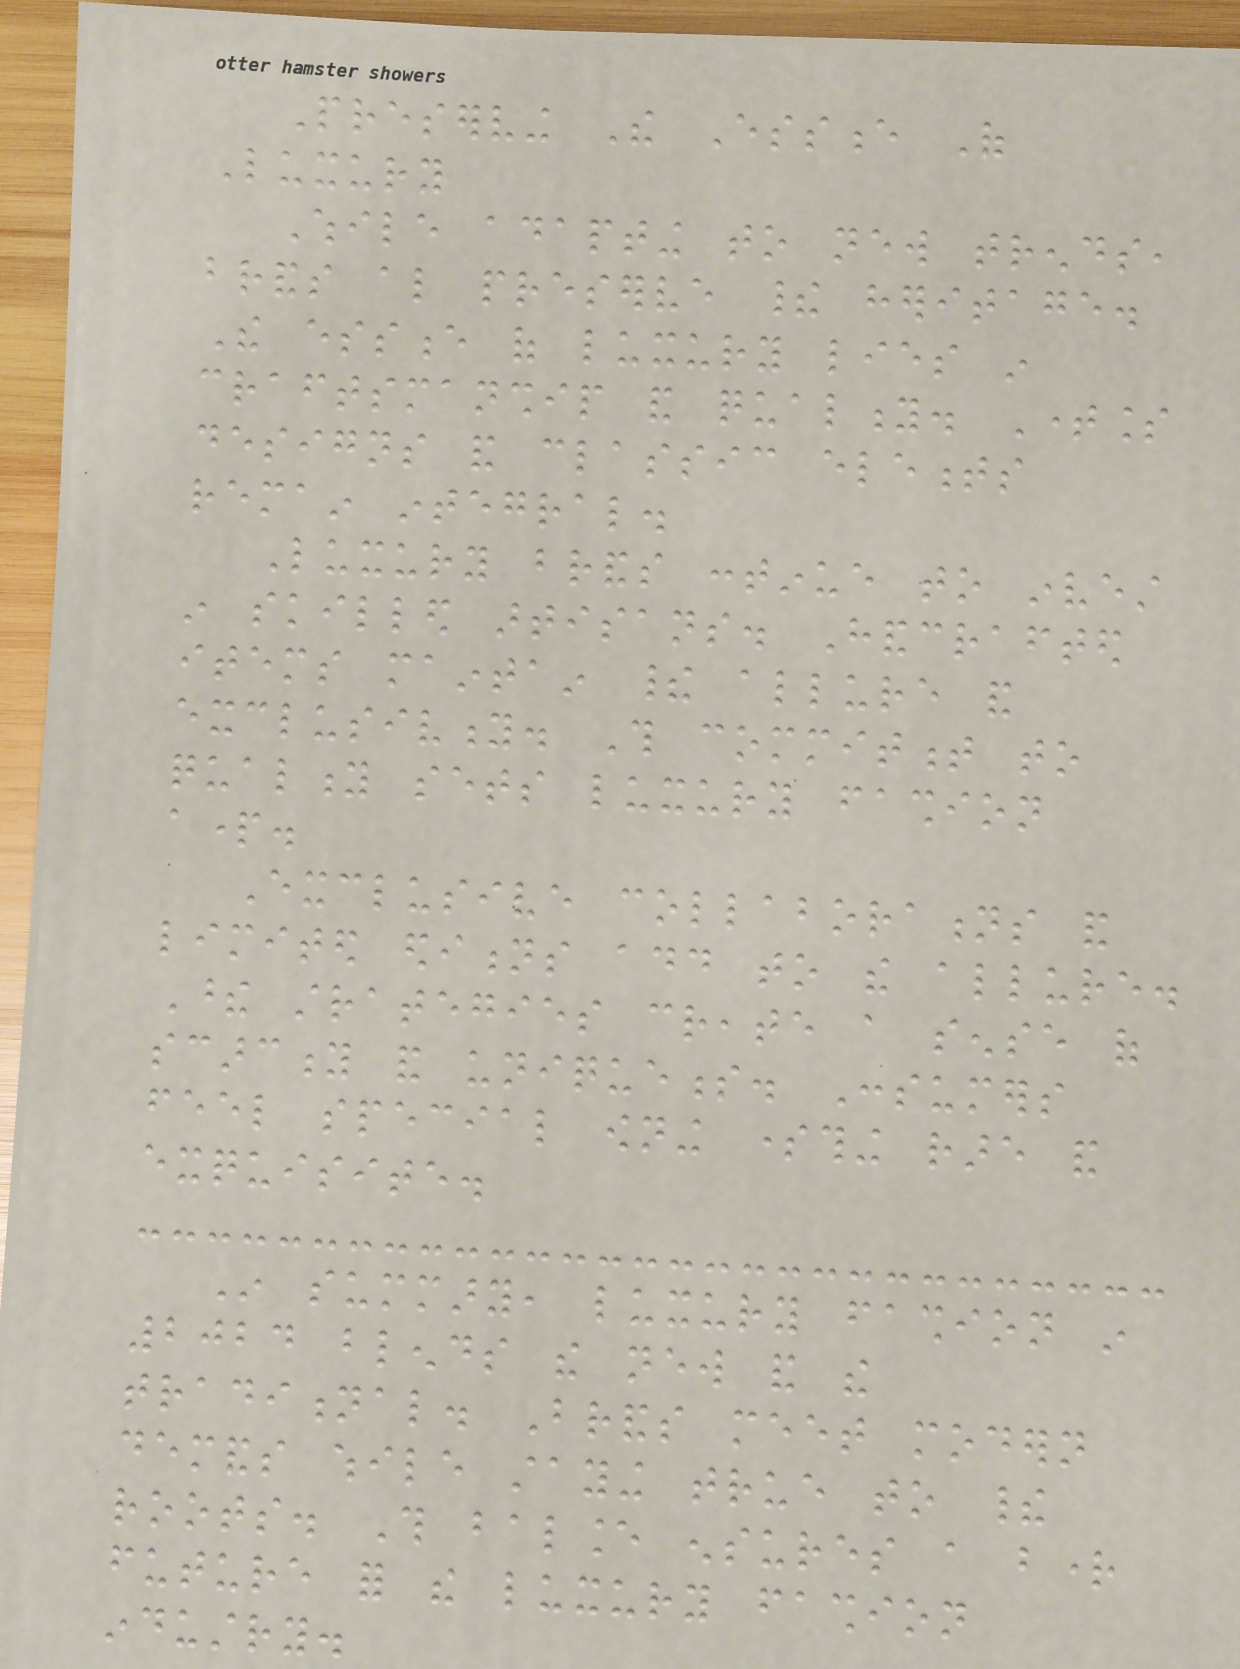Preserving The Essence Of
Luxury
While adapting to new trends,
brands also preserve their heritage.
The essence of luxury lies in
craftsmanship and quality. Timeless
designs and classic elements
remain integral.
Luxury brands continue to invest
in skilled artisans. Handcrafted
items maintain their allure and
exclusivity. This commitment to
quality sets luxury fashion
apart.
Exclusive collaborations and
limited editions add to the allure.
These strategies create a sense of
scarcity and uniqueness. Consumers
feel special owning something rare and
exquisite.
In summary, luxury fashion in
2024 blends the new and the
traditional. Brands meet modern
demands while staying true to their
roots. This balance ensures a bright
future for the luxury fashion
industry.
